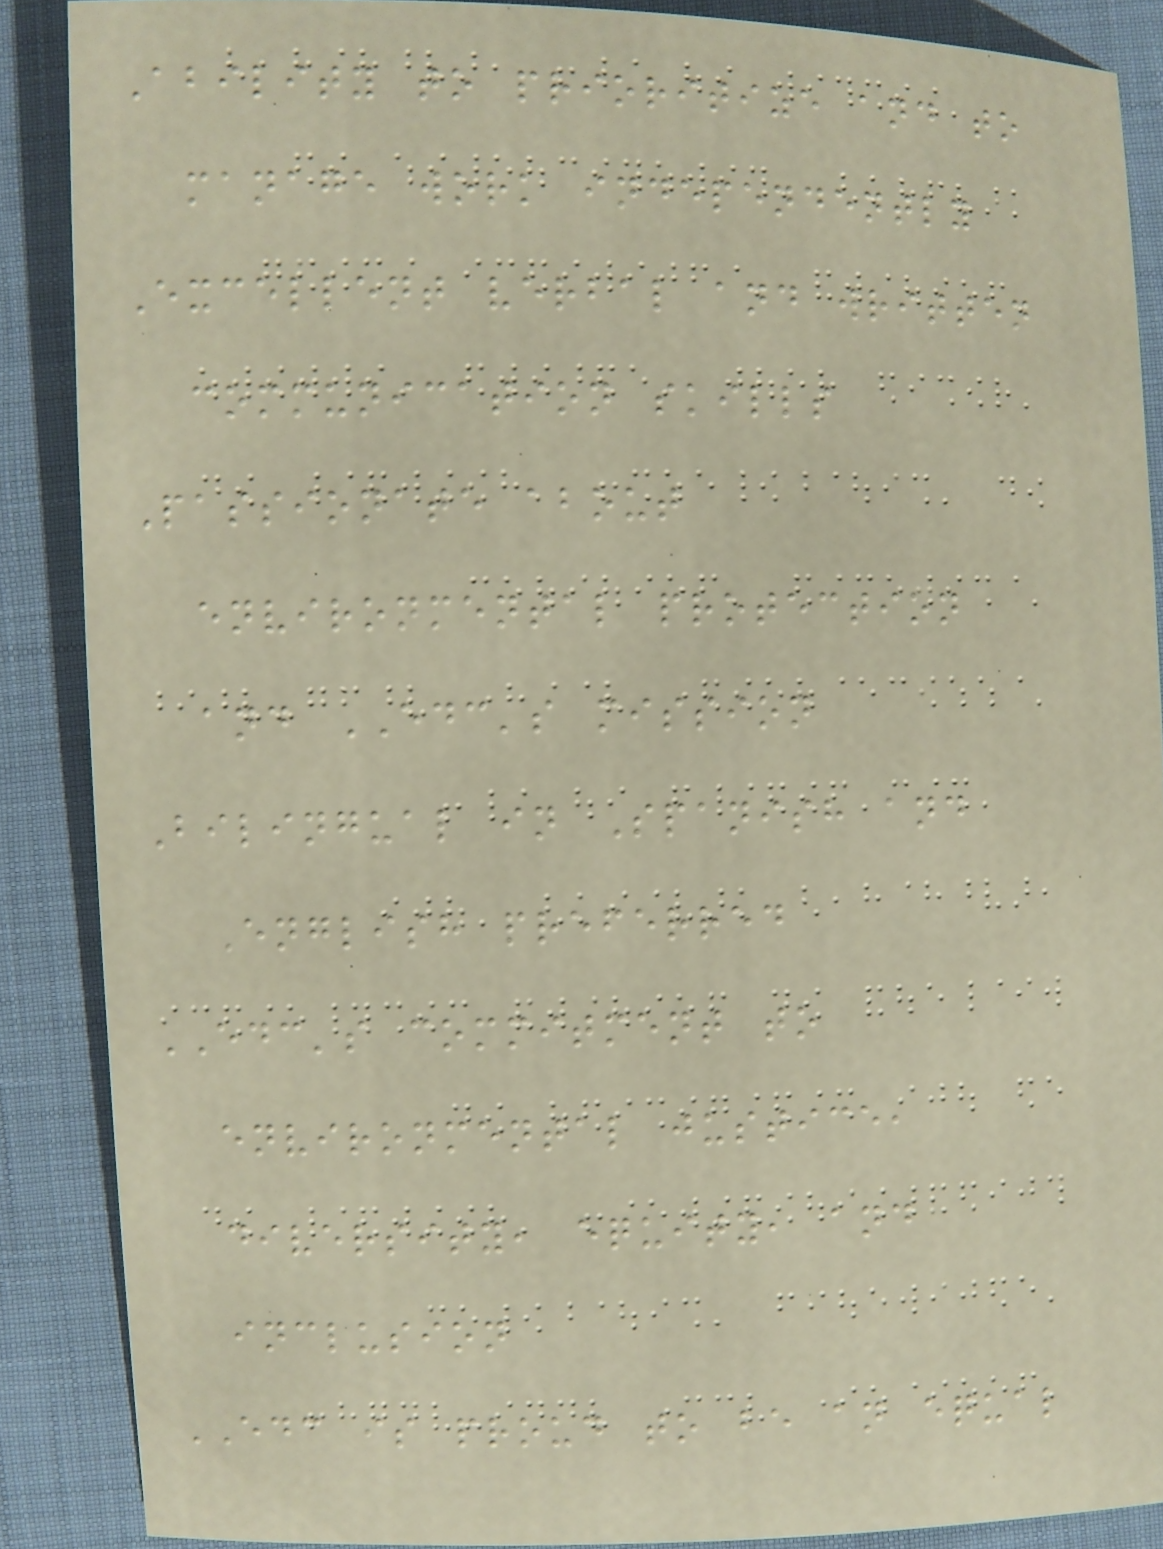Ability to prioritize and to
manage work independently
Excellent verbal and written
communication skills
Passionate about
environmental protection
and EDC's mission
Bilingual in Spanish and
English preferred
EDC's commitment to
environmental justice,
diversity, equity, and
inclusion
EDC is proud to be an equal
